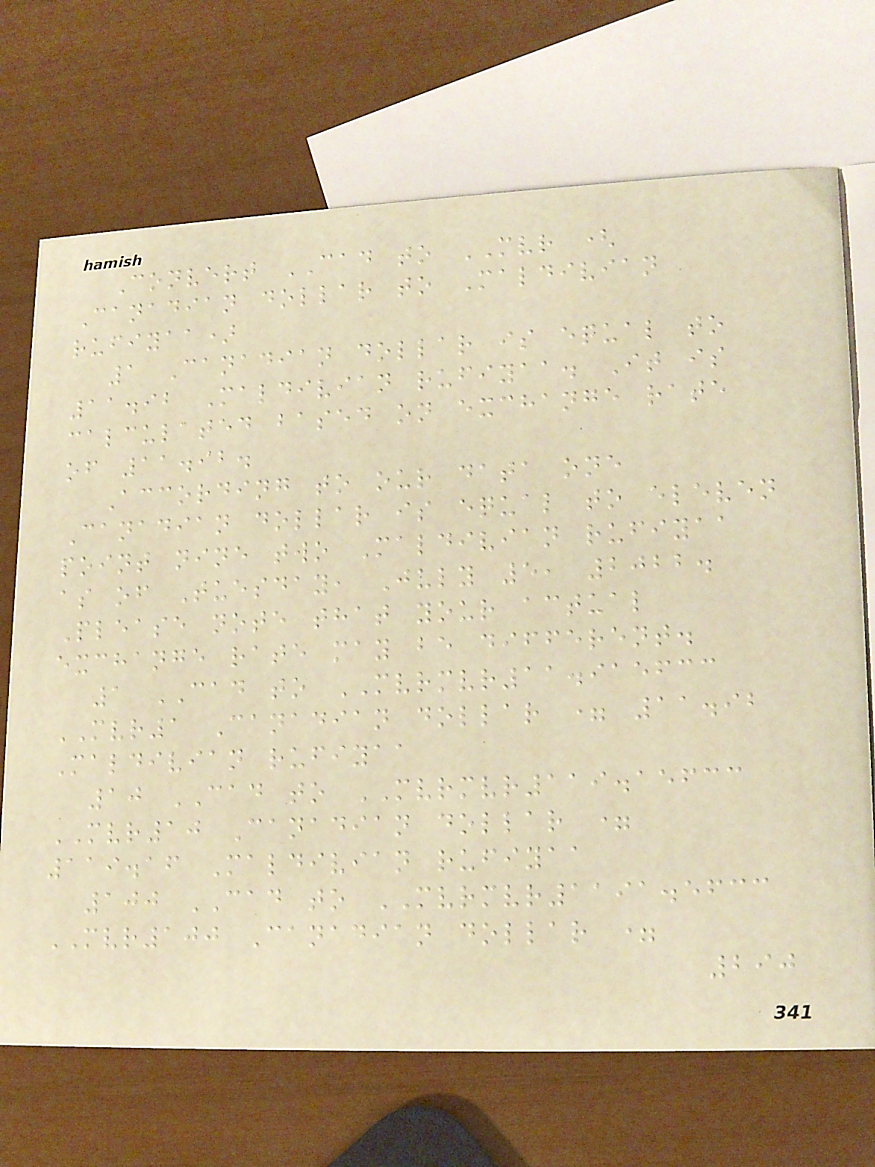Convert CAD to MVR (
Canadian dollar to Maldivian
rufiyaa)
1 Canadian dollar is equal to
11.92 Maldivian rufiyaa. It is
calculated based on exchange rate
of 11.92.
According to our data one
Canadian dollar is equal to eleven
point nine two Maldivian rufiyaa
as of Tuesday, July 5, 2022.
Please note that your actual
exchange rate may be different.
1 CAD to MVRMVR11.915633
MVR1 Canadian dollar = 11.92
Maldivian rufiyaa
10 CAD to MVRMVR119.15633
MVR10 Canadian dollar =
119.16 Maldivian rufiyaa
100 CAD to MVRMVR1191.5633
MVR100 Canadian dollar =
290
